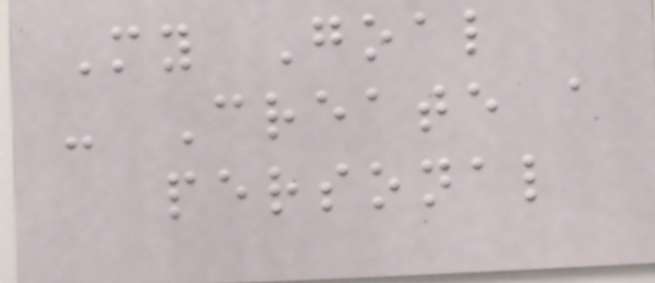My Goal
- Create a
personal
